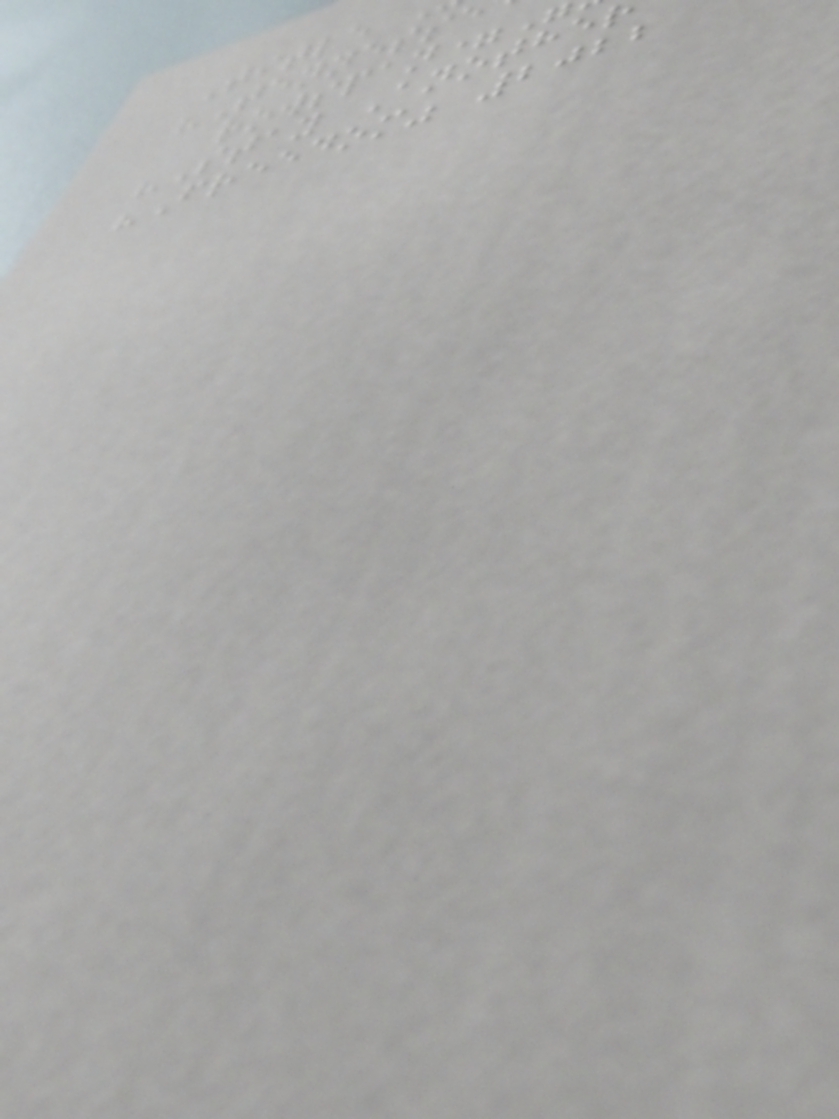Title
"Tenness
rowspan=
"Stay Anothe
"Freedom" 2022
